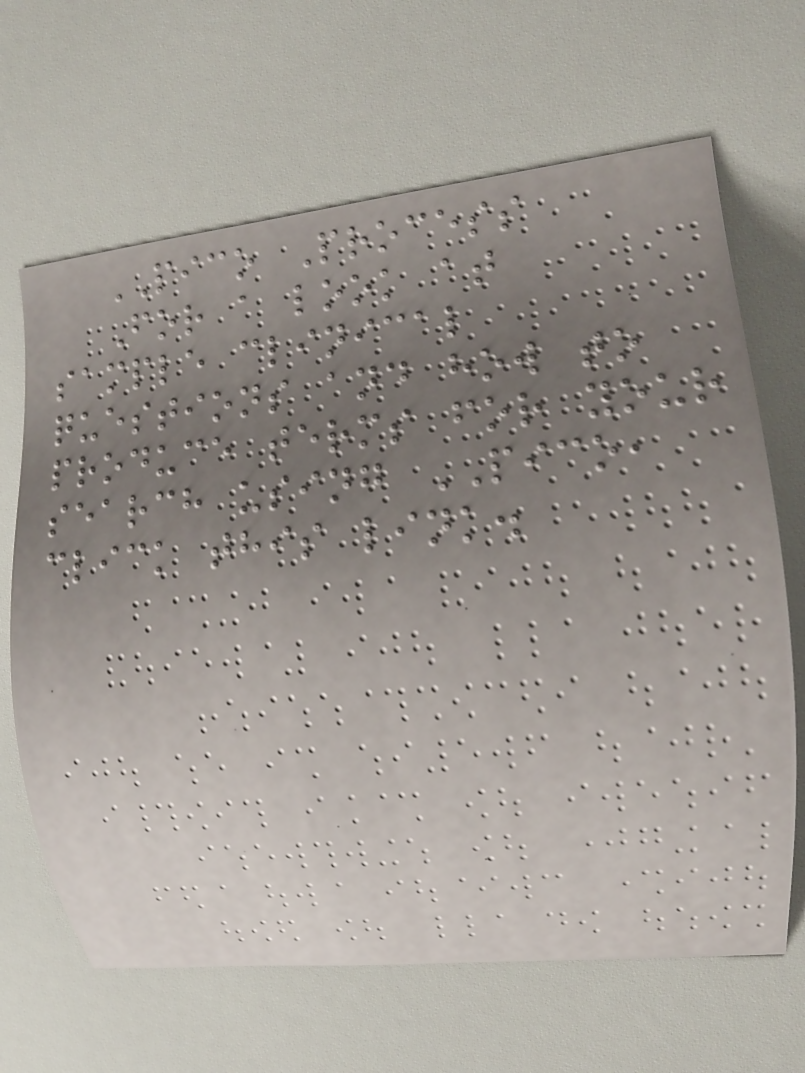PICO Process
For a look at
sample clinical
questions and how to
produce terms for your
search using PICO,
click this link.
